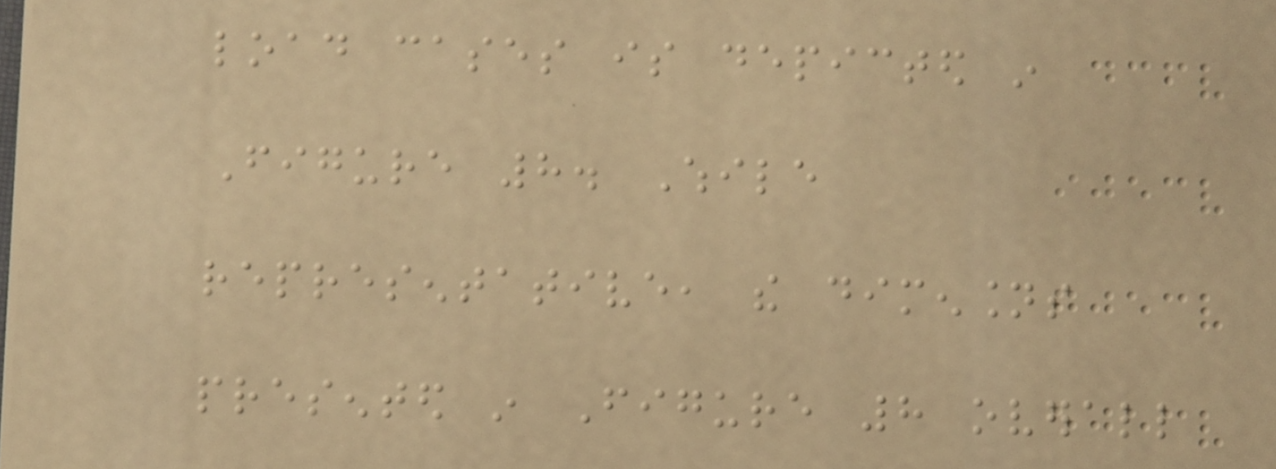load cases is depicted in
Figure 8. While
representative, the dimensions
presented in Figure 8 overall
